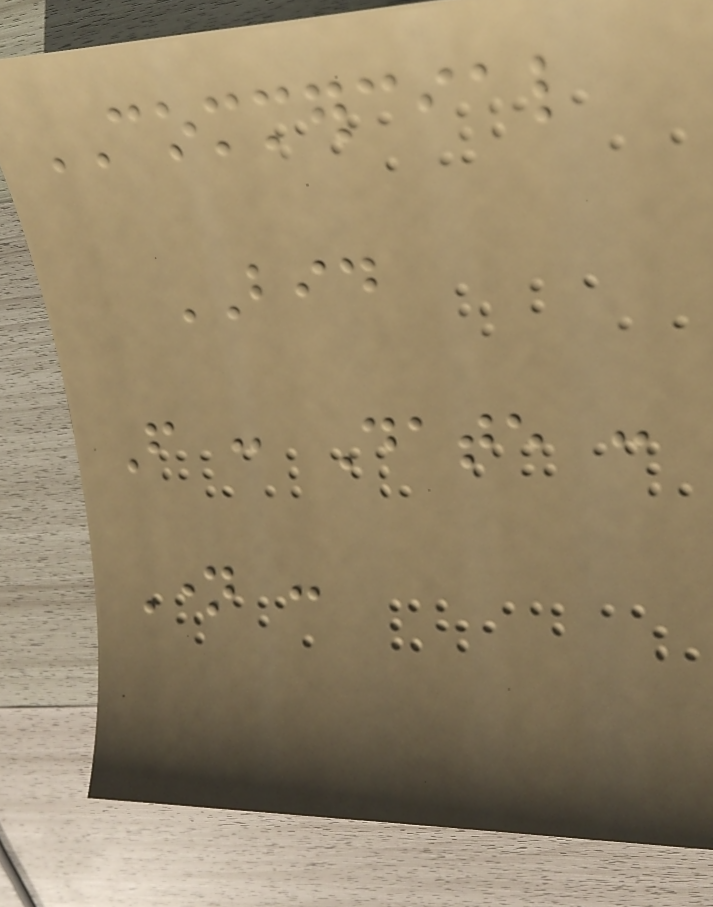COMMERCIAL
BID
From : Date :
Name :
